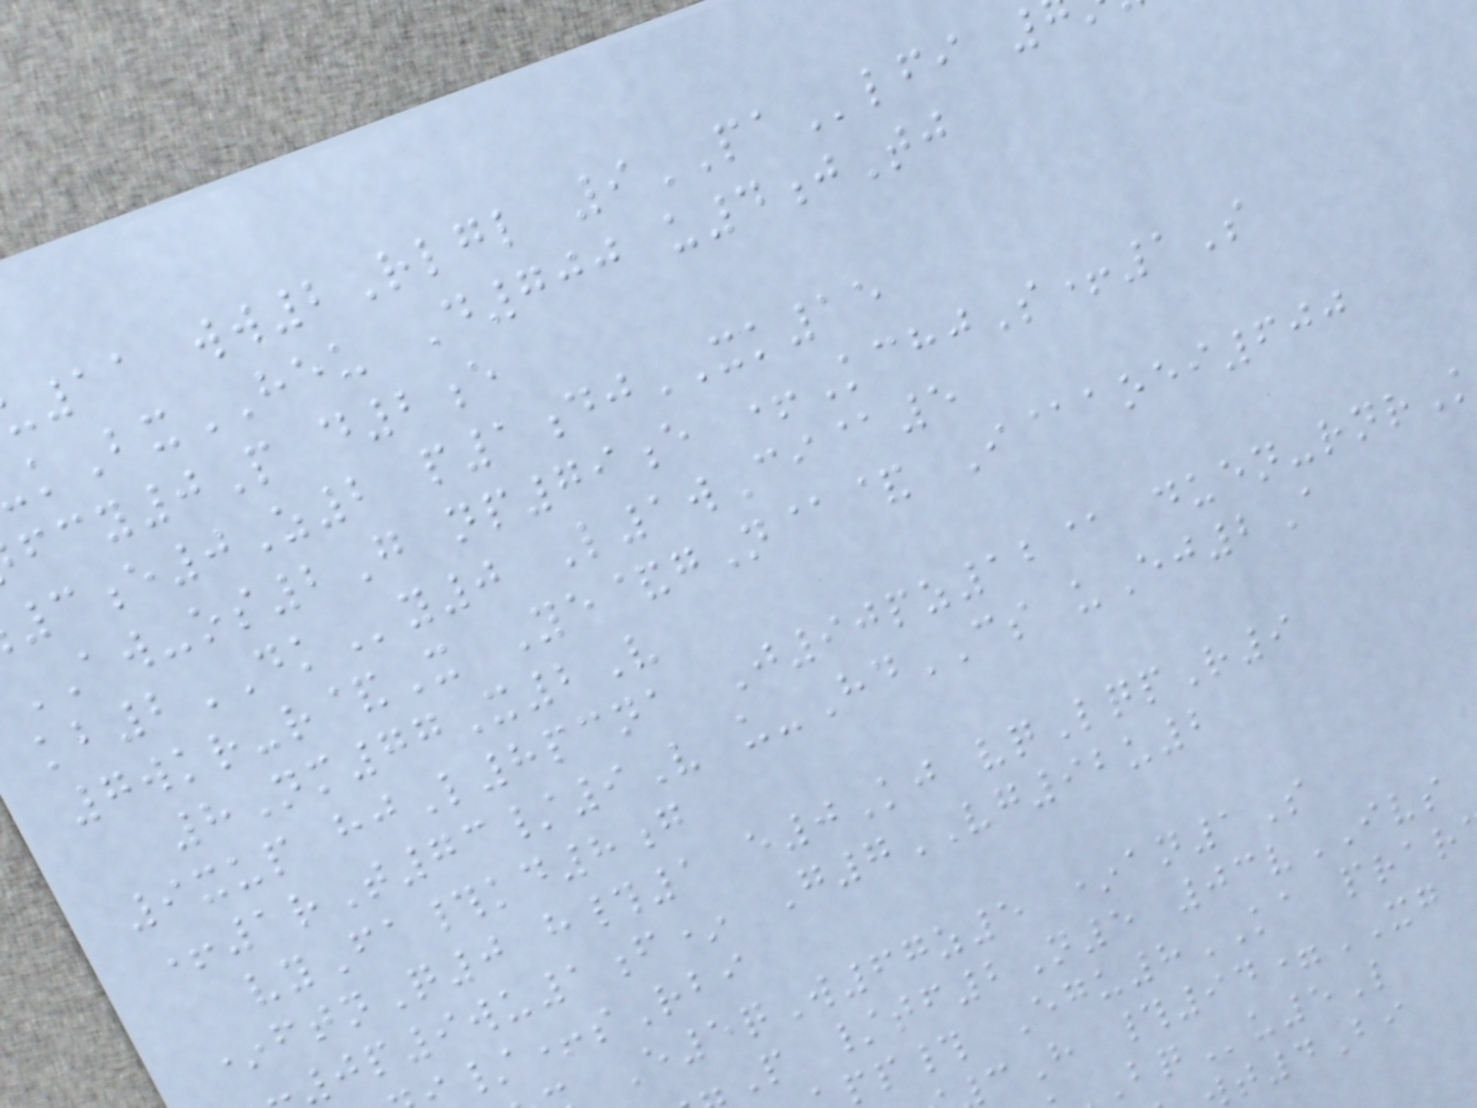11 ww2Rlgl 9PAlfi
kBxHEU D700 u4jTj
fcy0P d2e
3e0Z2 p1djXK15
AW-os2G np79e +KchjS+1S
kb2DKy0 L1wCi@5
7wkr-r&X Ye&gN@& I@aoei600
8Nm77X2V
9xup hjL8pcna J90pz12@ duen-rnr
+1rT73/9V u-HdCS uEj2A
vyFa#kd8g
*ftnQ0 h#1 e0Kj vqLqpR9
0p9wu1f* G7VG92u2
/+sRbi
E5qW67z5 *an1S
P /tf2N5 03vIVS
pp# Egu8KA prar
H #94=XG
